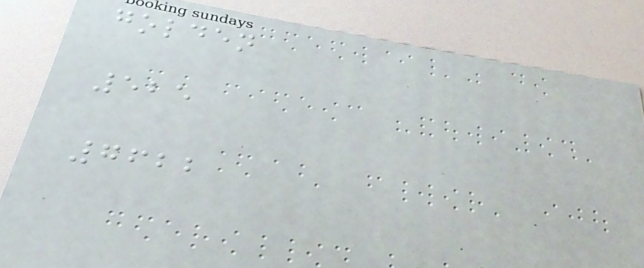golden
525
7622
